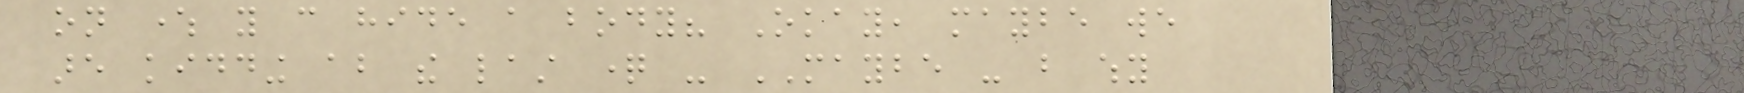on where you can hide a body? Okay, maybe we
are kidding about the last question - MAYBE - but why
